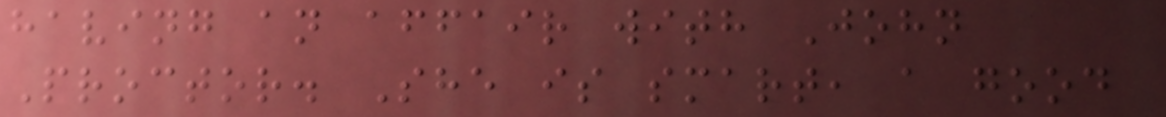having an affair with John
Proctor. She is smart, a good
